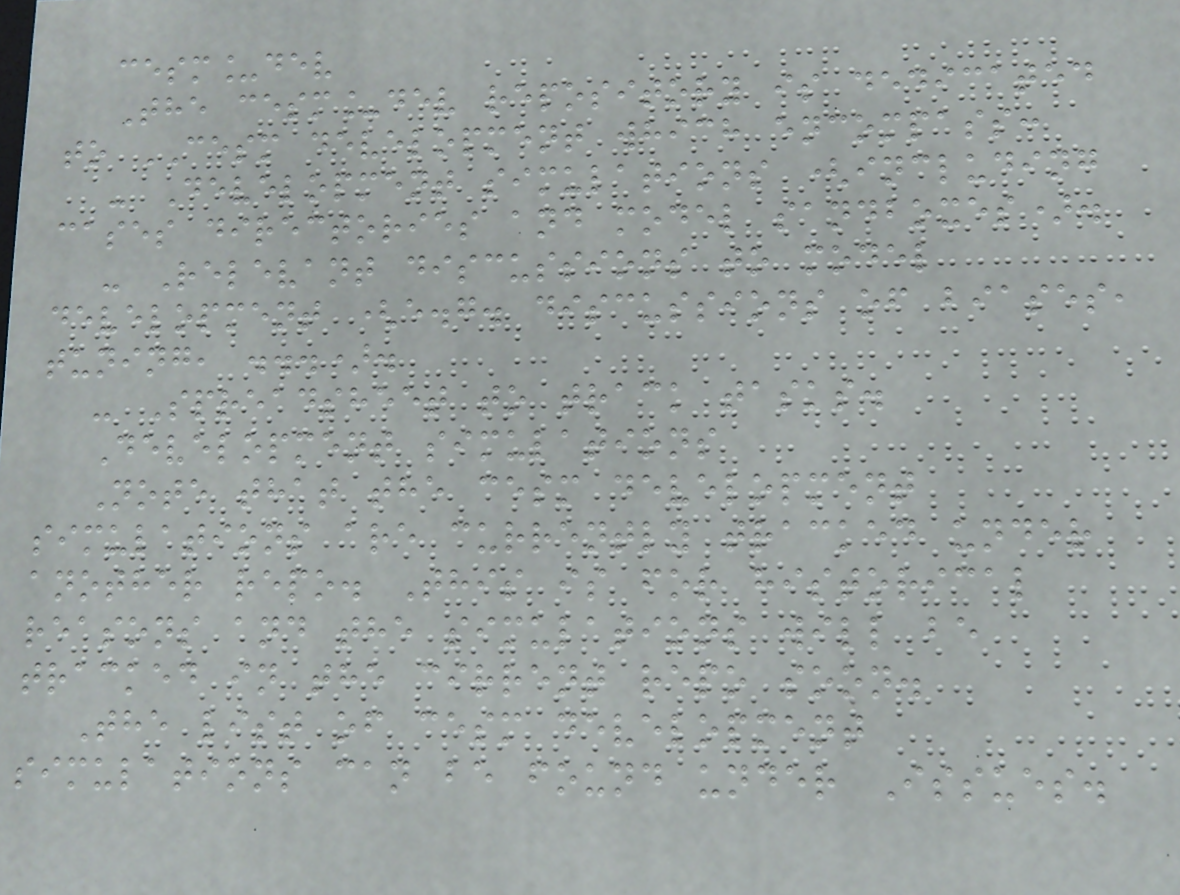cesm_dev
The cesm_dev repository is dedicated
to CESM development which encompass:
- Development simulations (including
cases directories and model sandboxes).
- Relevant discussions to model
development (e.g. discussions of biases,
tuning, ...).
- Spreadsheet to track tasks.
Development simulations
Note that the cesm development
simulations are currently tracked under
another repo. This is for historical
reasons and the simulations will be
tracked in the cirrent repo soon.
The list of cesm development
simulations can be found under Issues.
